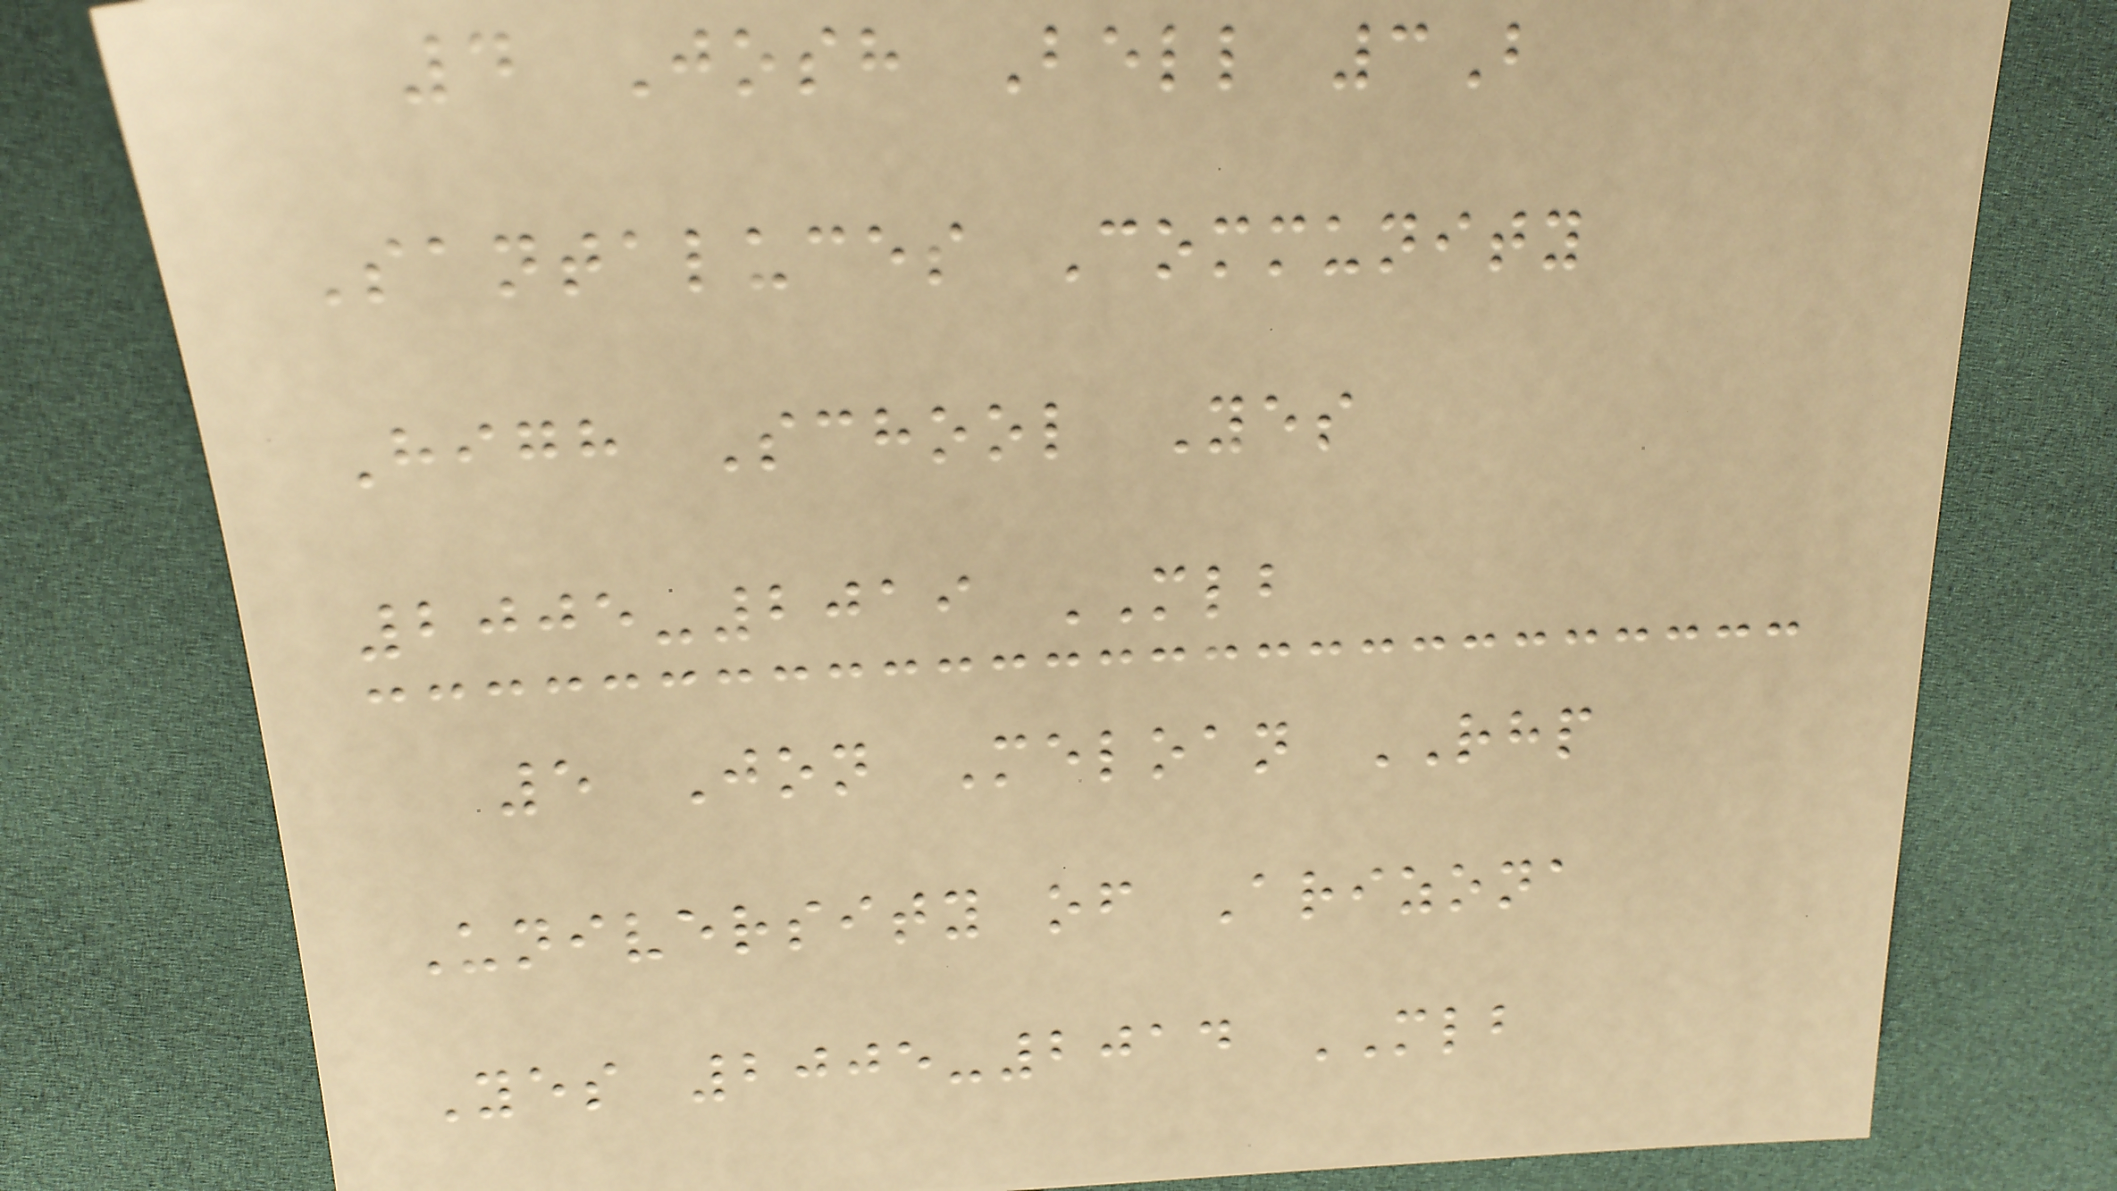4 Josh Bell 3B
Santaluces Community
High School Yes
2005-2019 MLB
5 Jon Meloan RHP
University of Arizona
Yes 2005-2014 MLB
